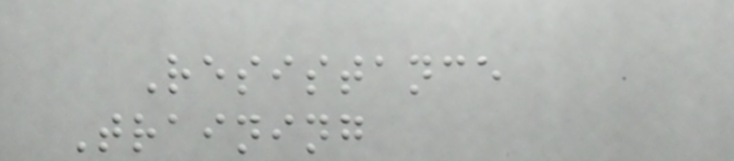Resistance
Training
